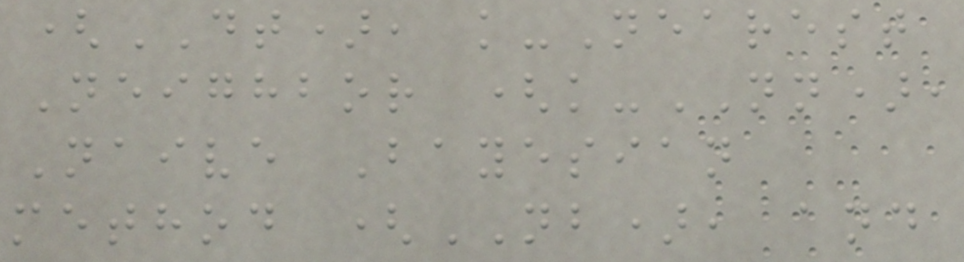(DT), k-Nearest
Neighbor (k-NN),
Naive Bayesian
method (NB), and
